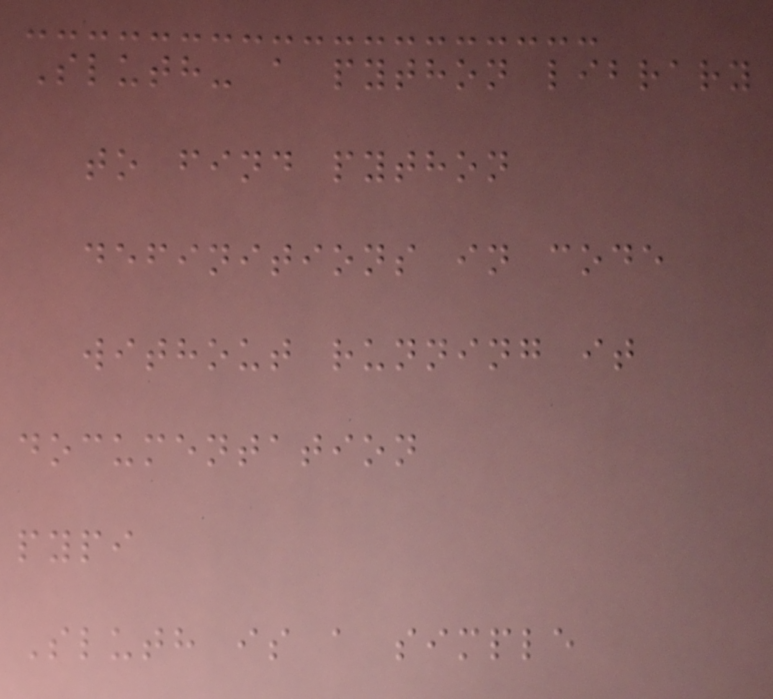Sluth- a python library
to find python
definitions in code
without running it
documentation
pypi
Sluth is a simple
